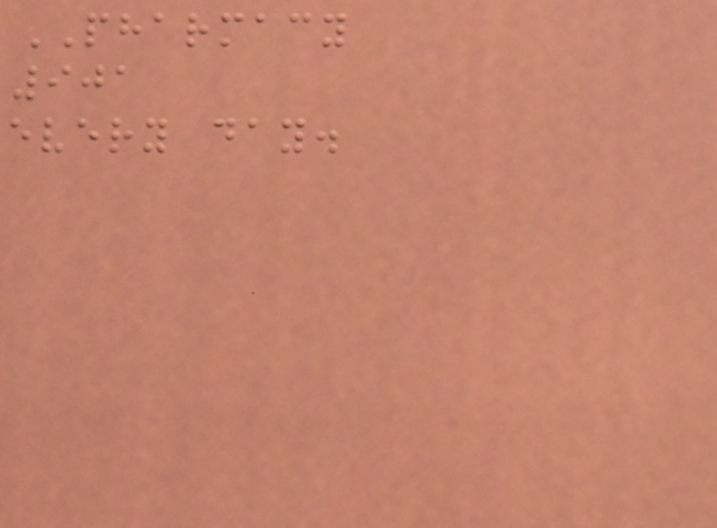PHARMACY
901
every day.
